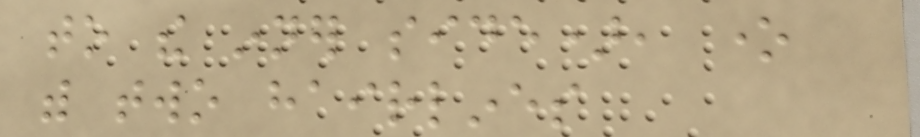to the inner side), one
with two hairlines
